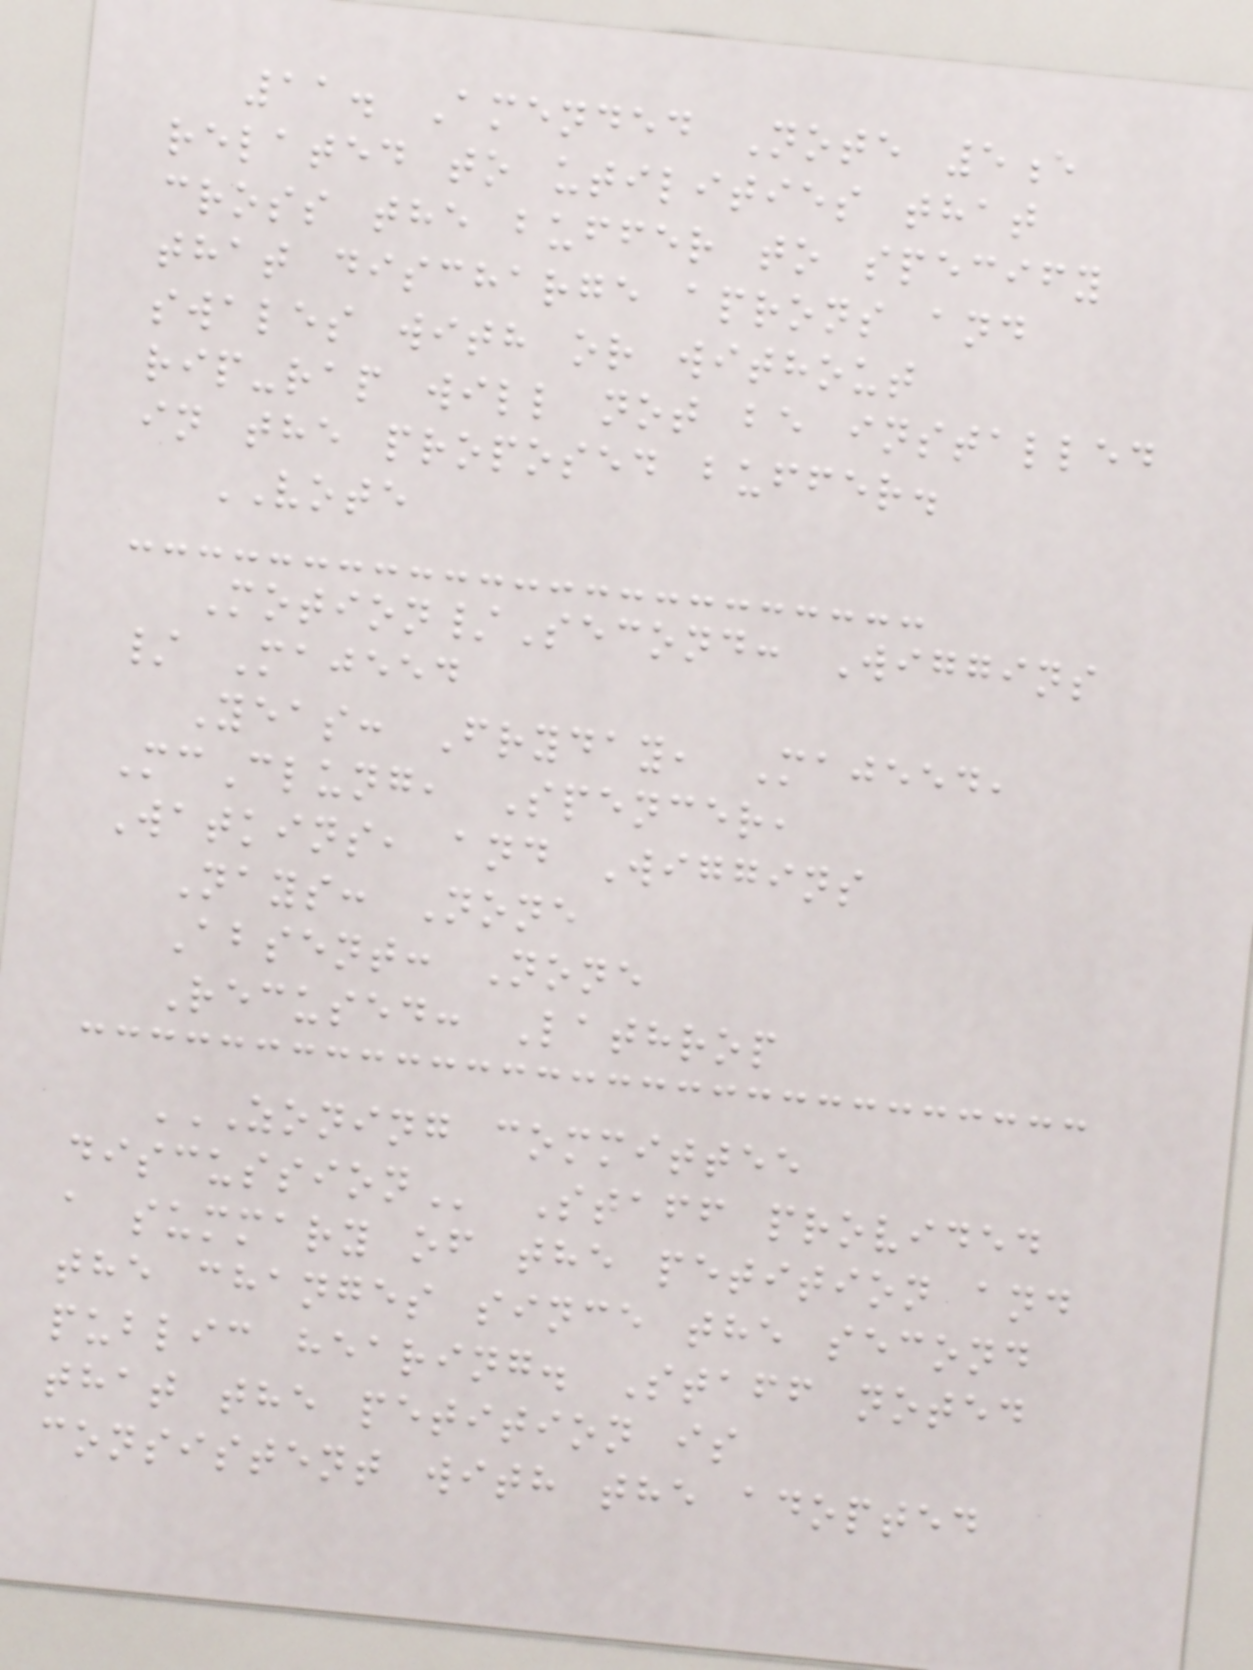11. Amended Note 5e
related to utilities that
cross the buffer to specify
that discharge aprons and
swales with or without
rip-rap will not be installed
in the proposed buffer.
VOTE
Motion/Second: Wiggins
/ Majeed
Yeas: Fryday, Majeed,
McClung, Spencer,
Watkins, and Wiggins
Nays: None
Absent: None
Recused: Lathrop
ZONING COMMITTEE
DISCUSSION Staff provided
a summary of the petition and
the changes since the second
public hearing. Staff noted
that the petition is
consistent with the adopted
